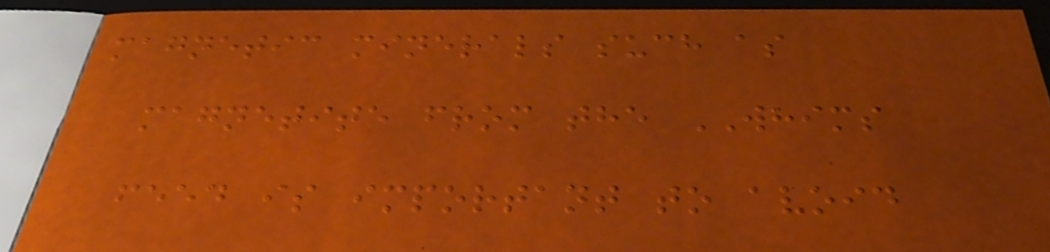magnetic minerals such as
magnetite from the WHIMS
feed is important to avoid
